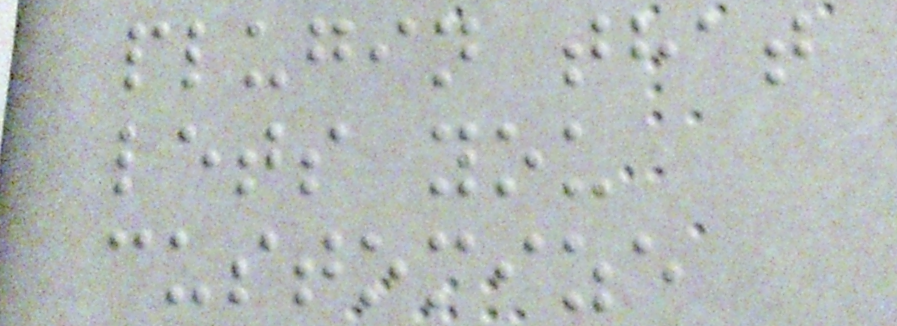plugin that
lets you
customize
